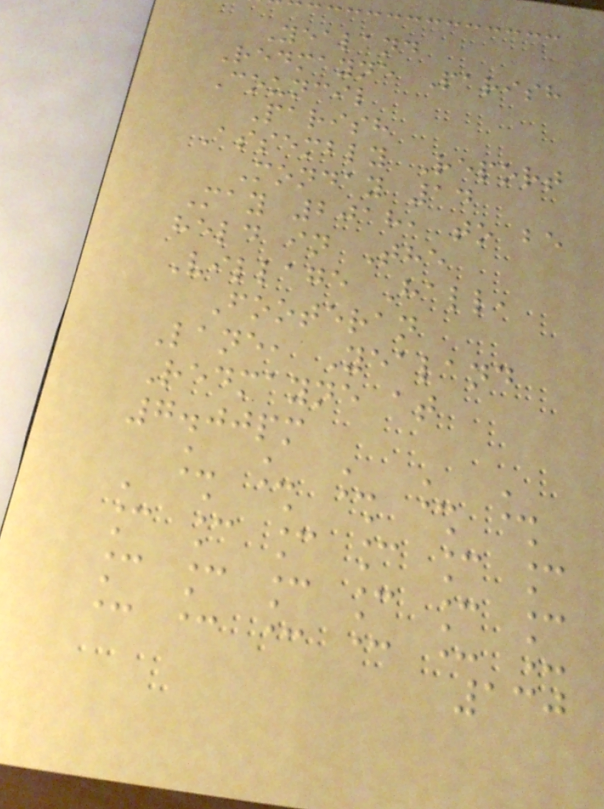Yealand
Redmayne Parish
Council
Parish
Assembly Report
Monday 14
May 2018, to be
held in The
Village Hall,
Footeran
Lane, Yealand
Redmayne at
7.00pm
_ _ _ _ _
_ _ _ _ _ _
_ _ _ _ _ _
_ _ _ _ _ _
130
